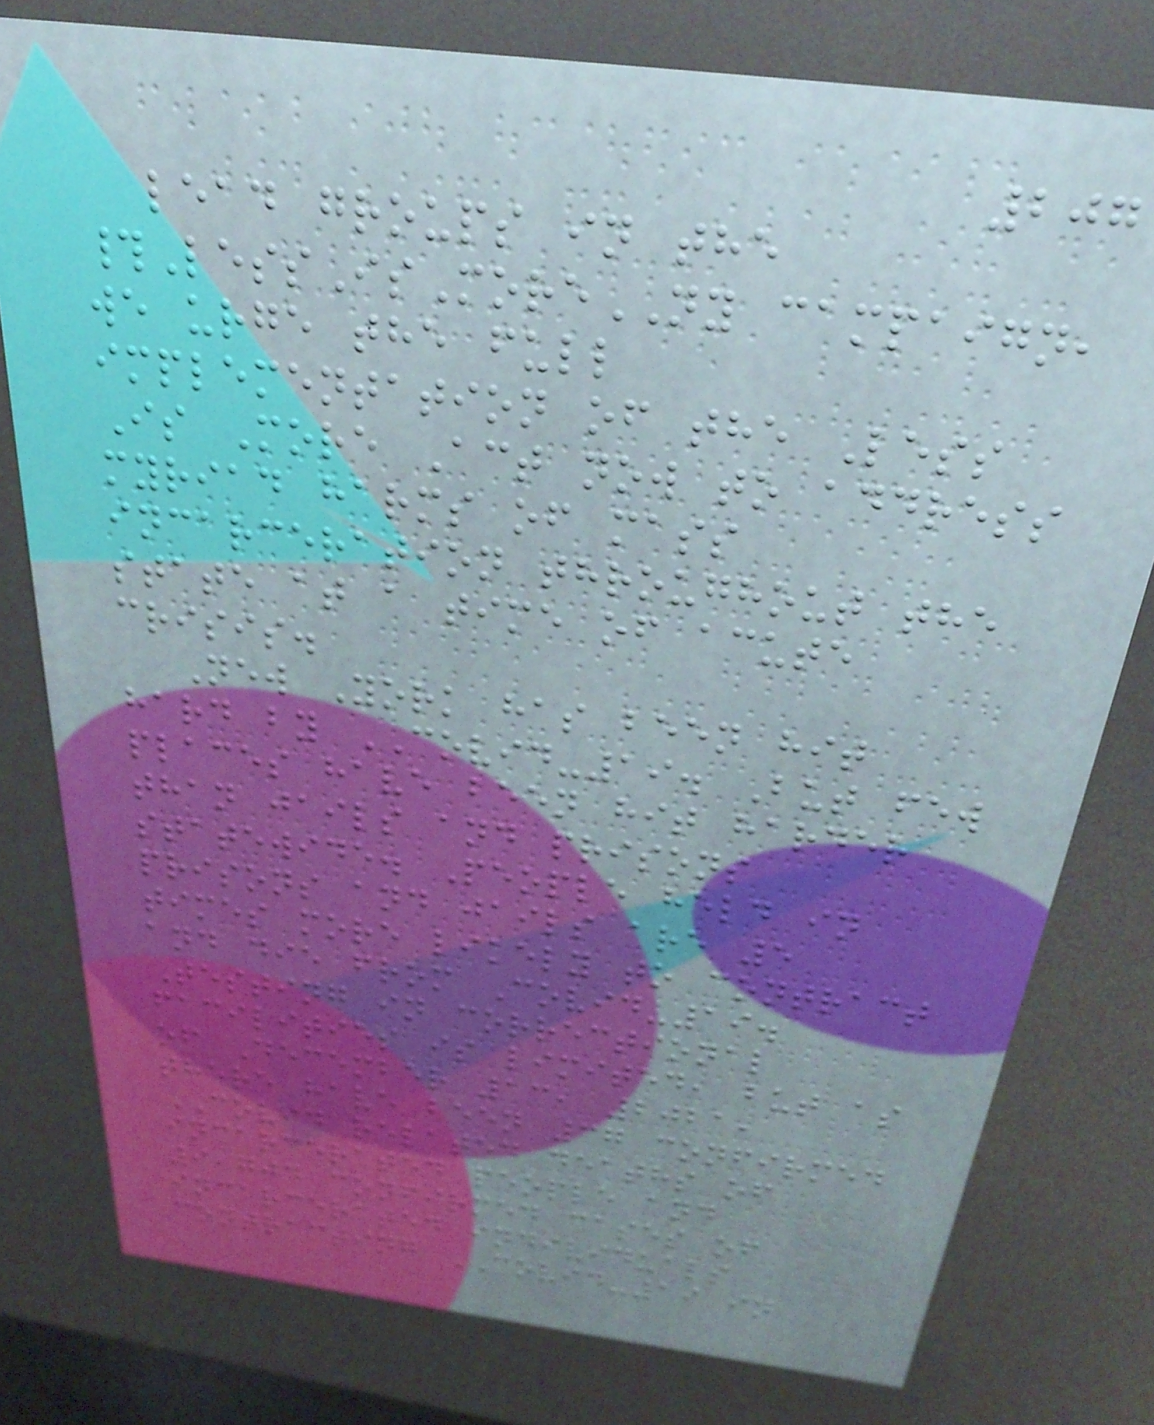207
lead groups in the
#LessIsMoreNY campaign,
we urge the full
implementation of the Less
Is More Act now to address
myriad harms of mass
incarceration throughout the
state at a time of acute
crisis.
New York has been hit
hard by COVID-19. But few
places have been hit harder
than jails and prisons
statewide. People held in
prisons and jails are 5
times more likely to contract
and die from Covid-19.
Testing in correctional
facilities is limited, but as
of December 13, 2021,
there have been 37 confirmed
COVID related deaths of
incarcerated people and
9,704 confirmed cases of
incarcerated individuals
contracting COVID-19 in
